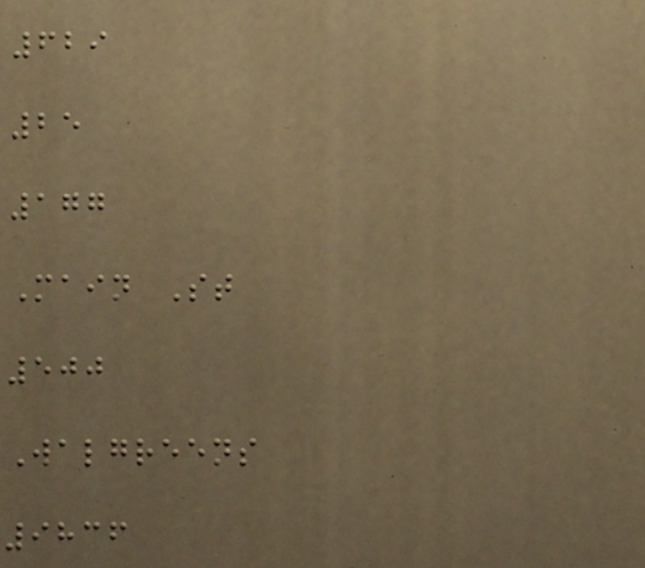629
25
177
Main St
500
Walgreens
9836
